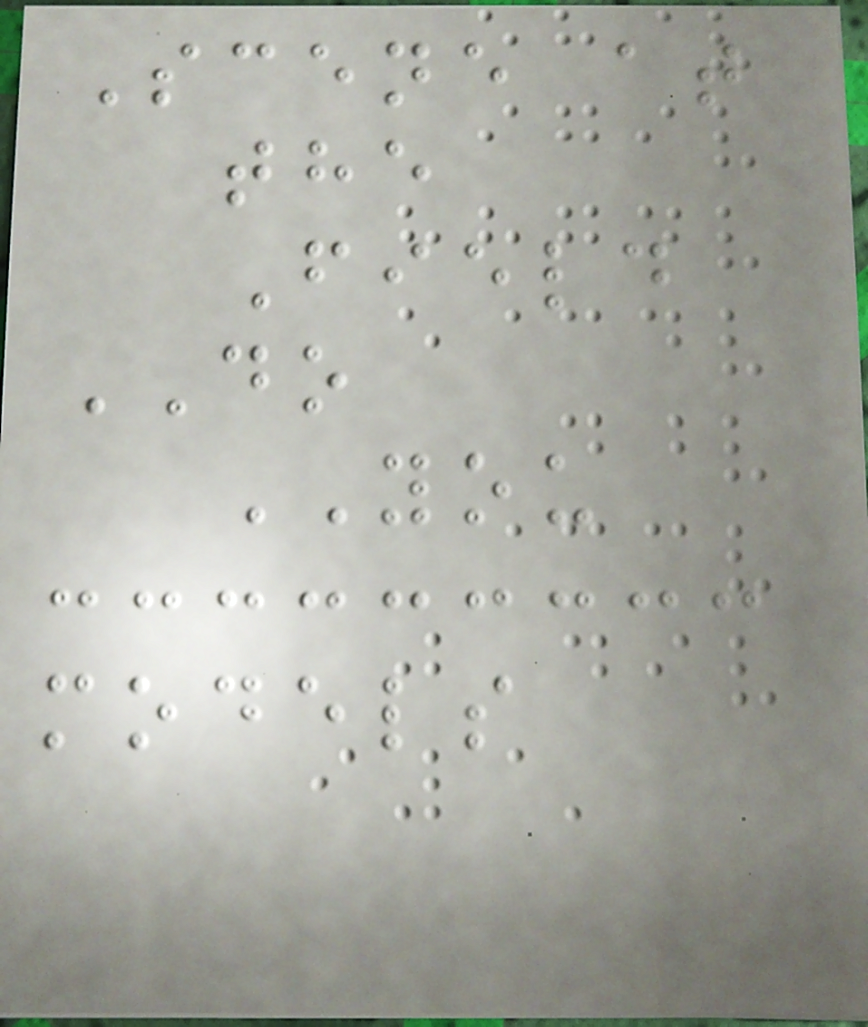Scene at
the
Field
DO
YOU
models
